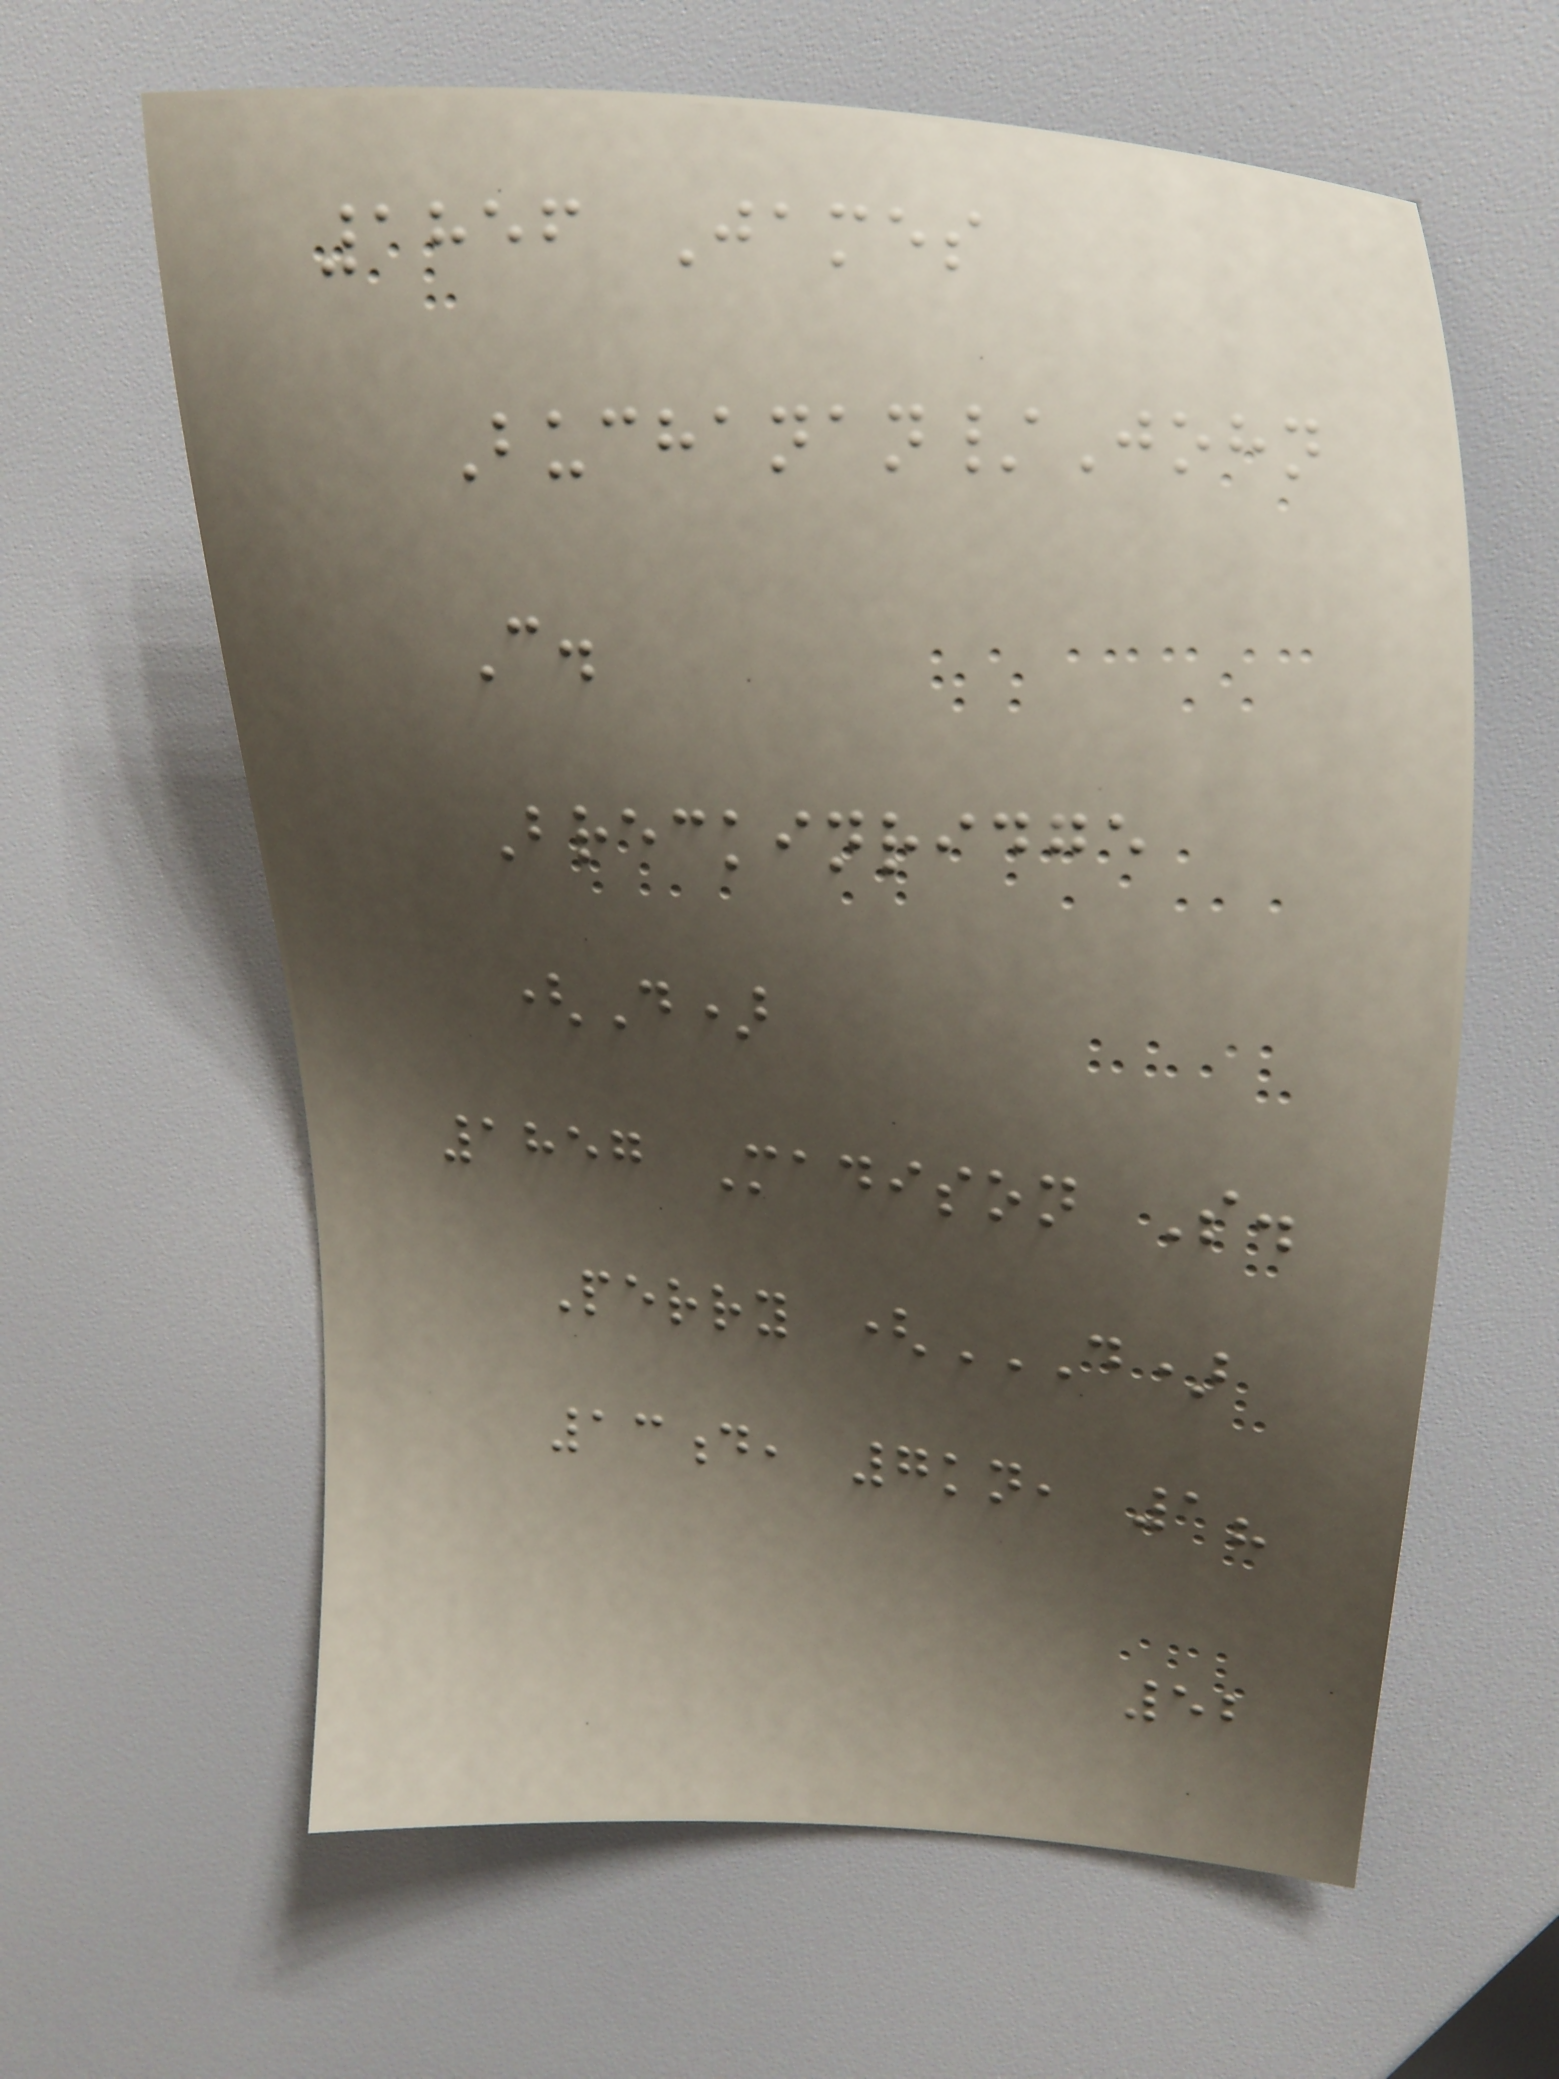1856 James
Buchanan/John
C.
Breckinridge
(D)
1857 Madison S.
Perry (D)
13D, 7KN, 1?
52
